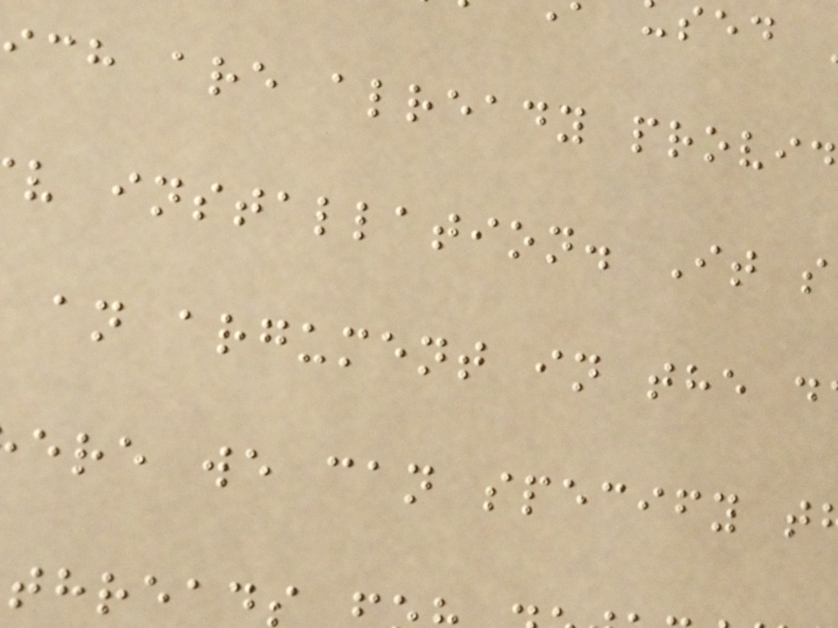ch are already provid
v installation. It s
an argument in the d
ere we can specify t
